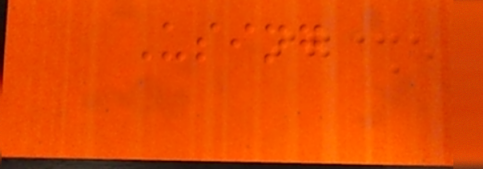Using
